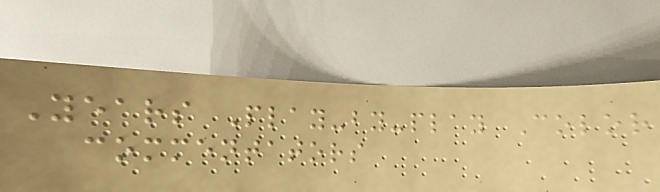Years Play-by-play Color
commentators
